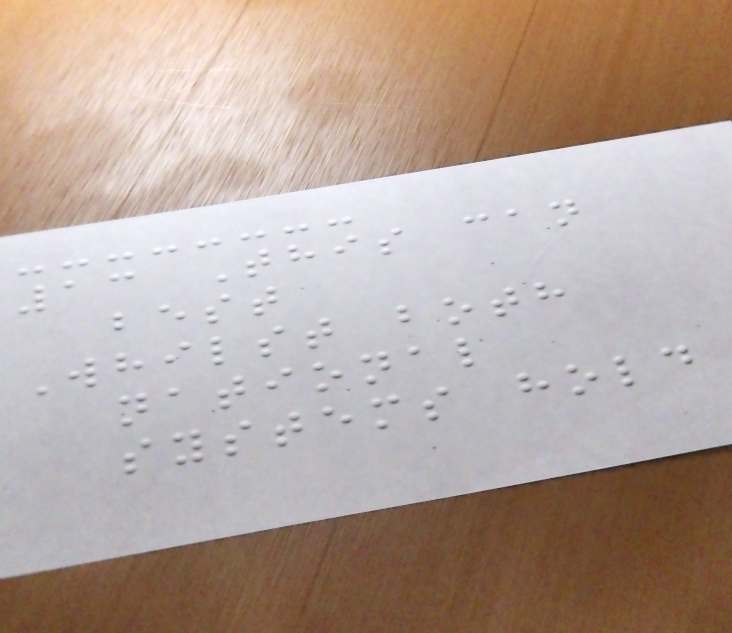13 This can
best
Whilst both
national
systems hold
